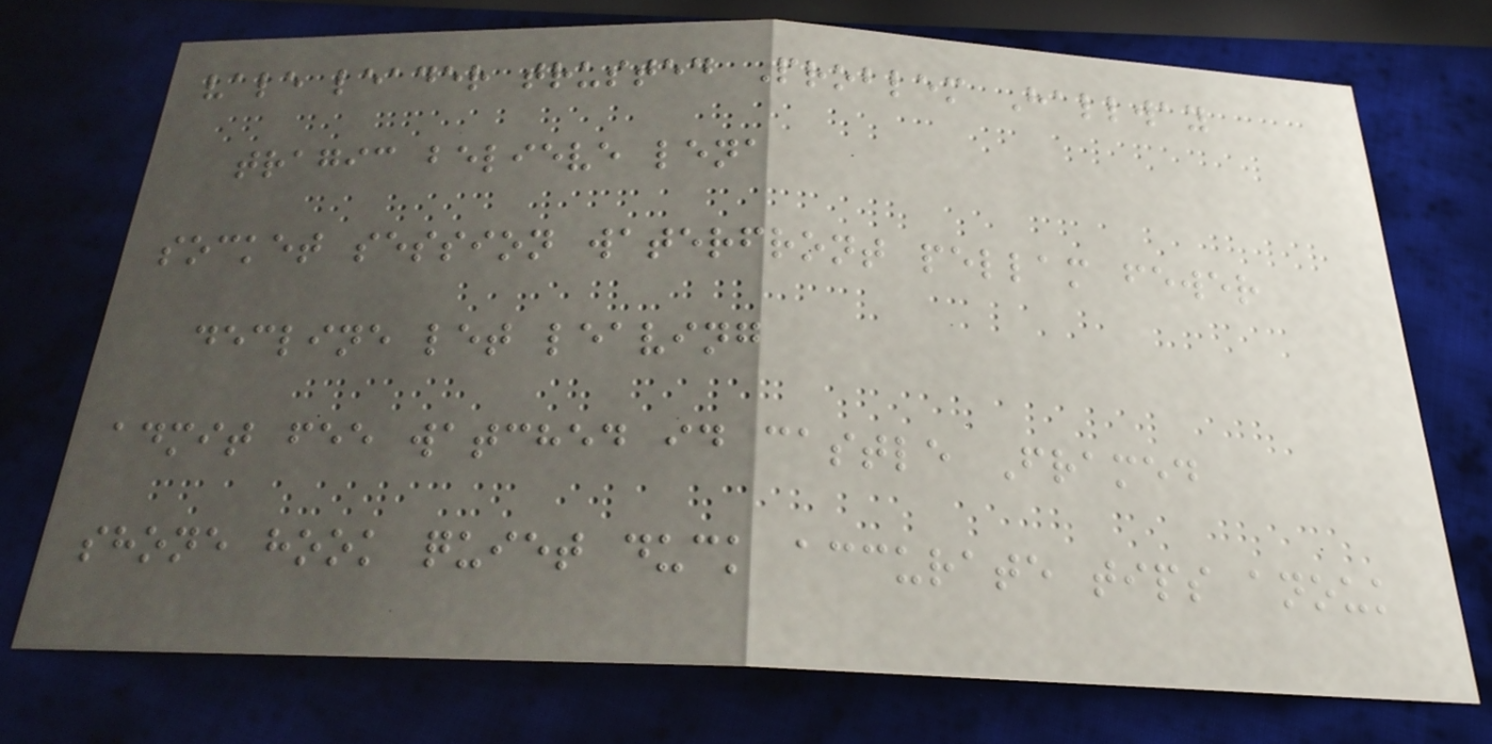vale leader trusted Problem Hallway
tragic believe lena
socket session waterfront pellam fewer
decline let leaving
admit fee watched id castle Framed
shone hook quiet duck accurate tips anouk
